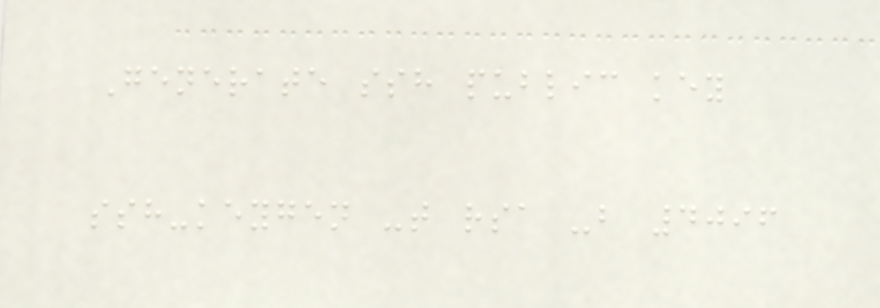Generate ssh public key
ssh-keygen -t rsa -b 4096
